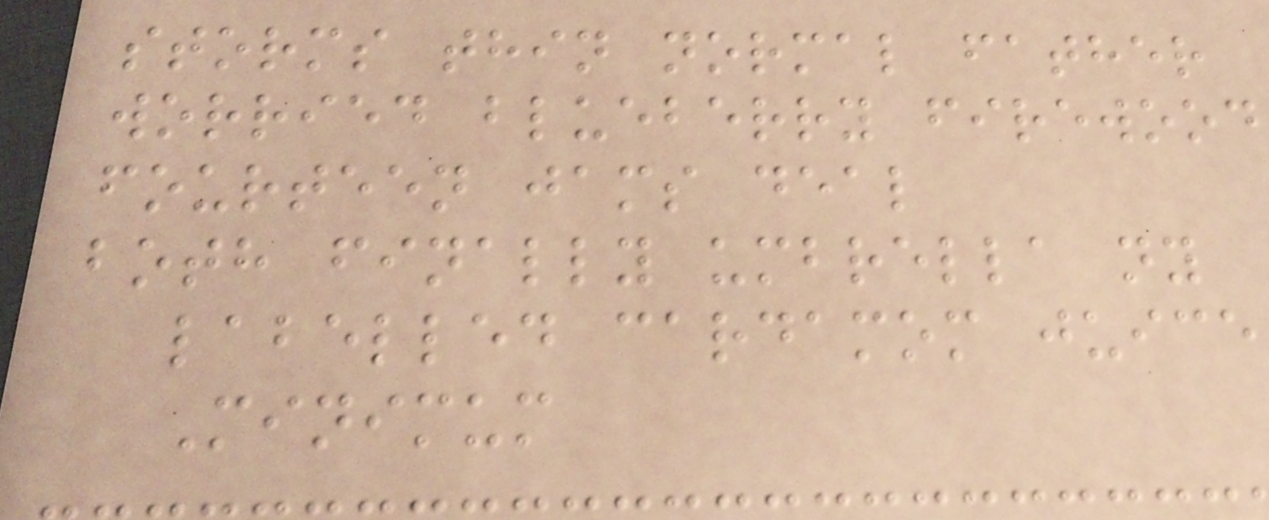storms thin normal father
worried blueberry firewood
fourteen jams deal
both finally umbrella ny
labelled cardamom juice
Minimum
